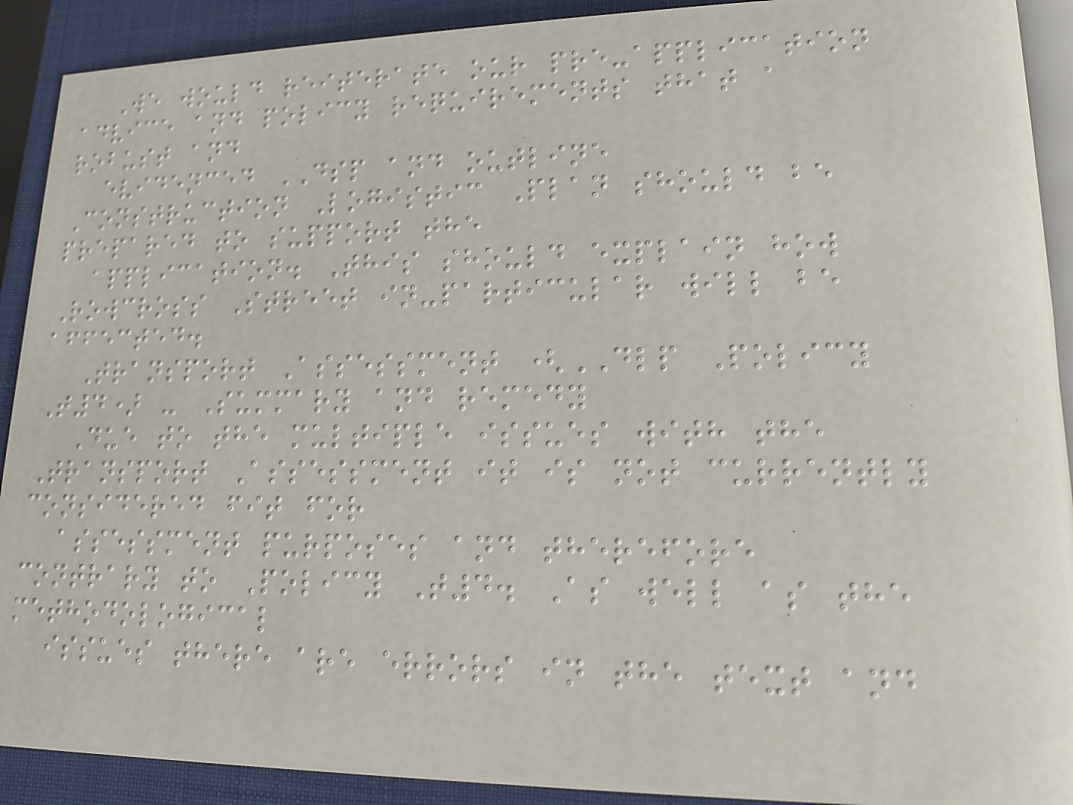We would reiterate our pre-application
advice and policy requirements that a
robust and
evidenced DSP and outline
Construction Logistic Plan should be
prepared to support the
application. This should explain how
Rowcross Street in-particular will be
affected.
Transport Assessment (DLP Policy
T4) - Summary and remedy
Due to the multiple issues with the
Transport Assessment it is not currently
considered fit for
assessment purposes and therefore
contrary to Policy T4. As well as the
methodological
issues there are errors in the text and
